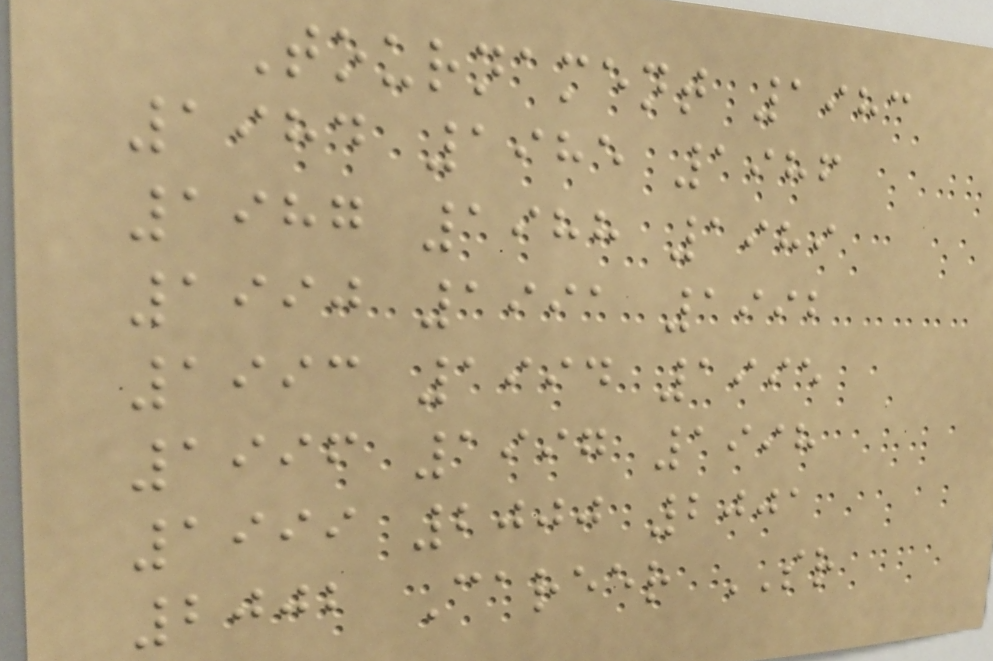Tournament 1983
1984 1985 1986
1987 1988 1989
1990 1991 1992
1993 1994 1995
1996 1997 1998
1999 2000 2001
2002 Career SR
